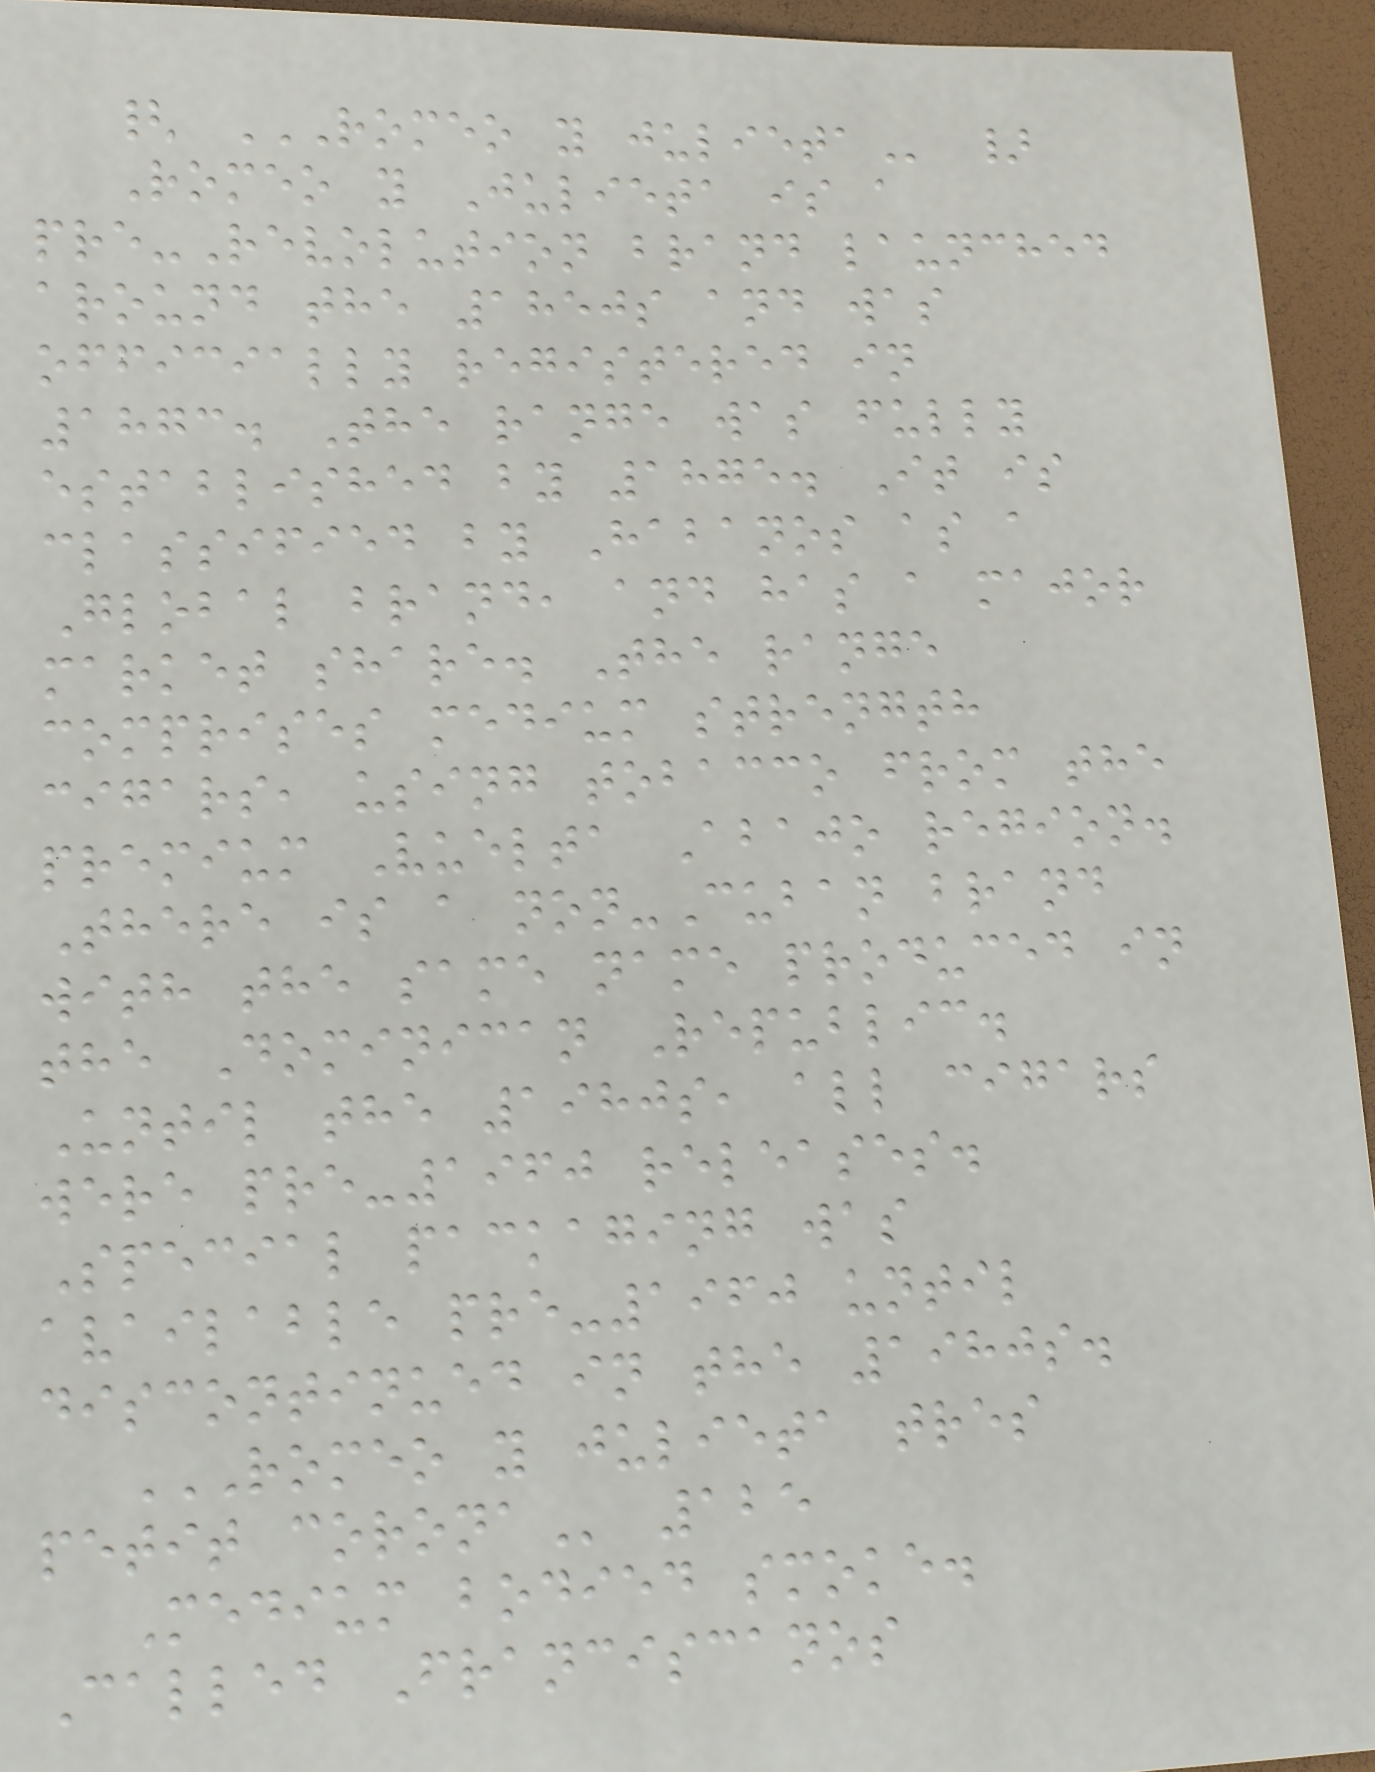{ ROMEO Y JULIETA }
Romeo y Julieta is a
pre-Revolution brand launched
around the 1850s and was
officially registered in
1873. The range was fully
established by 1875. It is
classified by Habanos as a
Global brand, and has a major
market share. The range
comprises medium strength
cigars, using tobacco from the
premium Vuelta Abajo region.
There is a non-Cuban brand
with the same name produced in
the Dominican Republic.
Until the 1980s, all cigars
were pre-1960 releases.
Special packaging was
available pre-1960 until
discontinued in the 1980s.
ROMEO Y JULIETA TRES
PETIT CORONA 125
Medium bodied smoke.
Called Franciscanos
